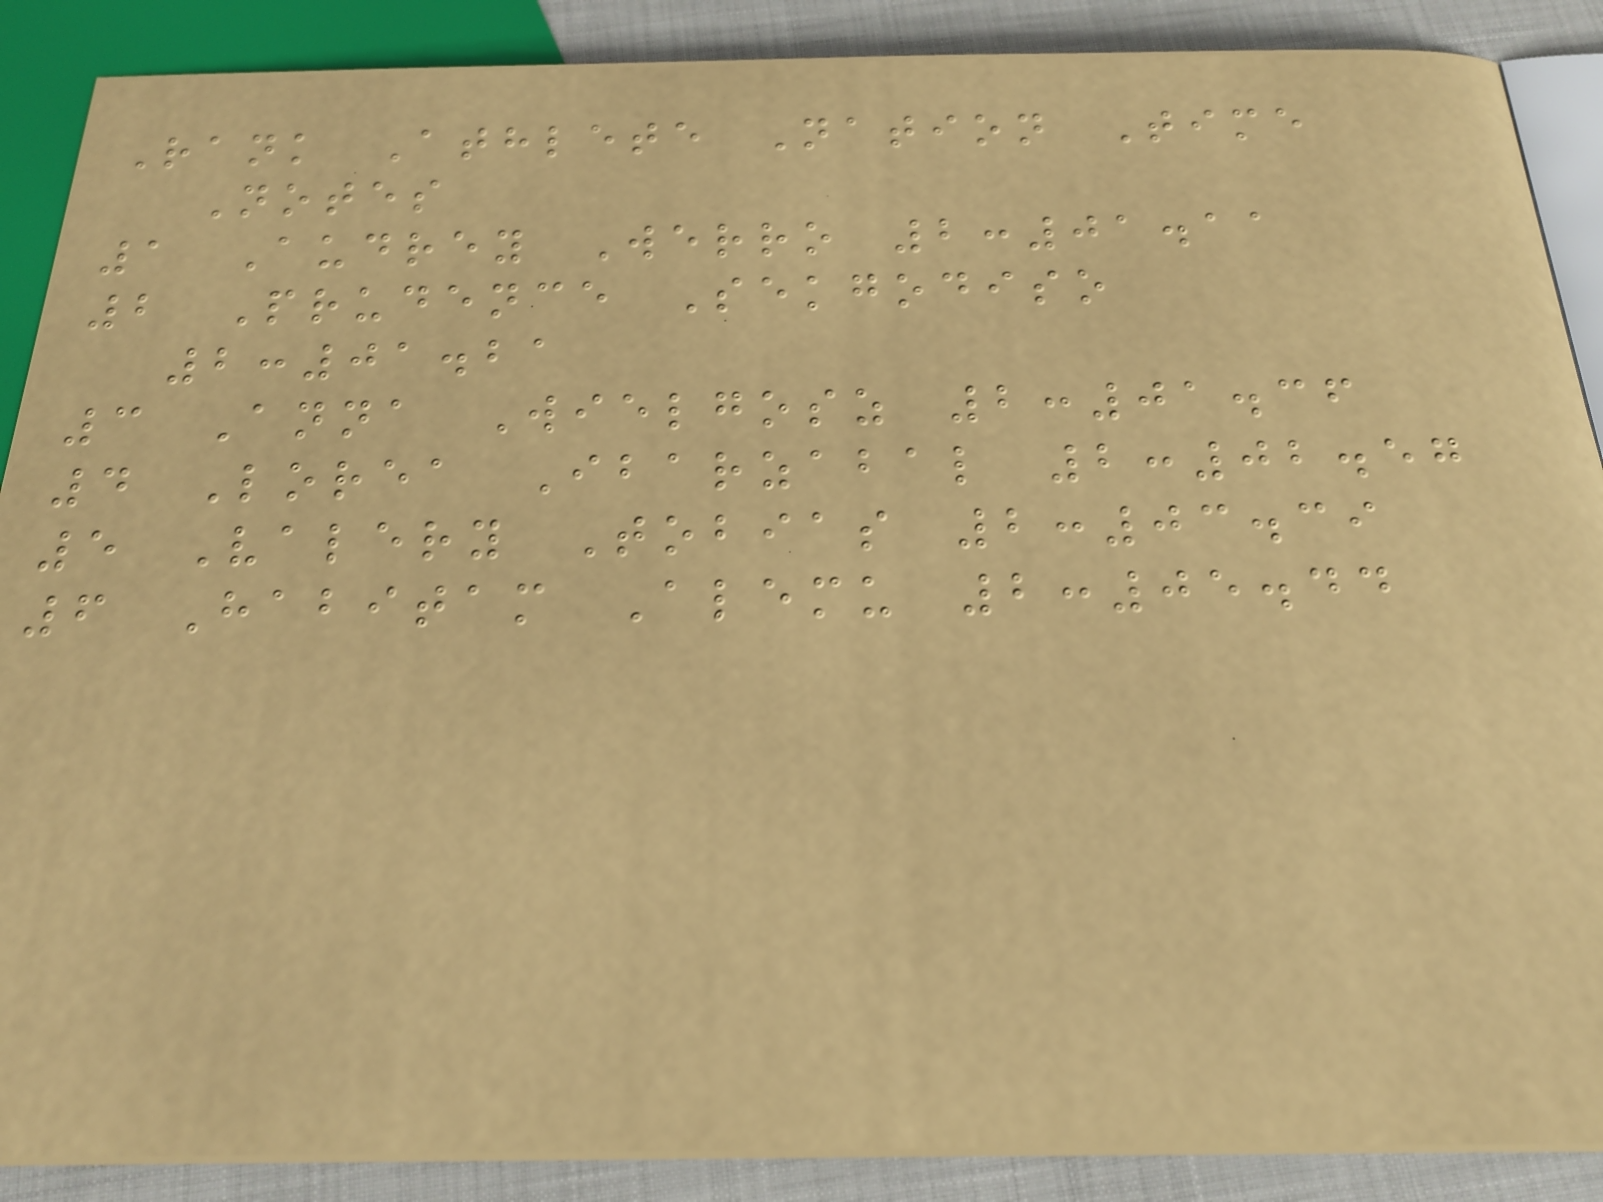Rank Athlete Nation Time
Notes
1 Audrey Werro 2:01.11
2 Prudence Sekgodiso
2:01.21
3 Anna Wielgosz 2:01.36
4 Lorea Ibarzabal 2:02.57
5 Valery Tobias 2:03.39
6 Habitam Alemu 2:05.44
